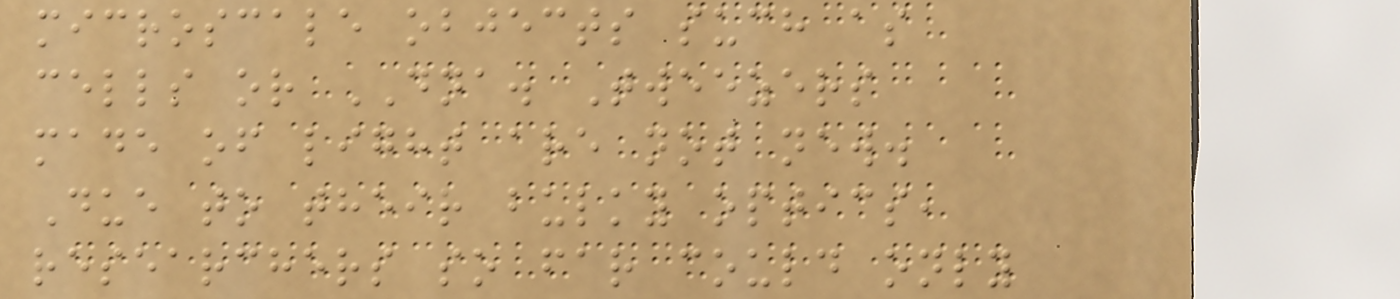microscale objects such as
cells or DNA. Tweezers
made of light are not new.
Due to their bulky optics,
researchers so far could only
